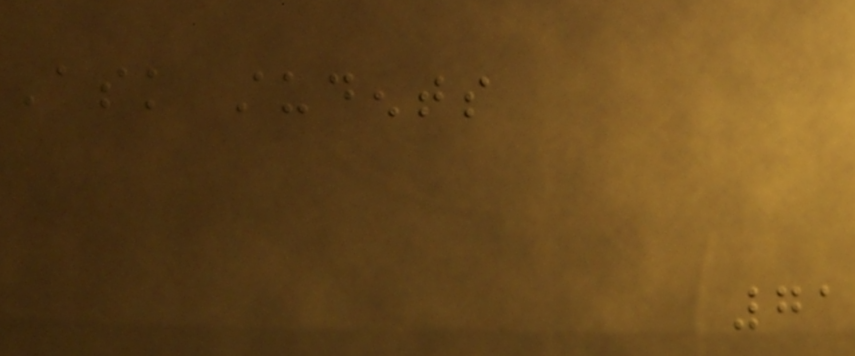Ask students
71
